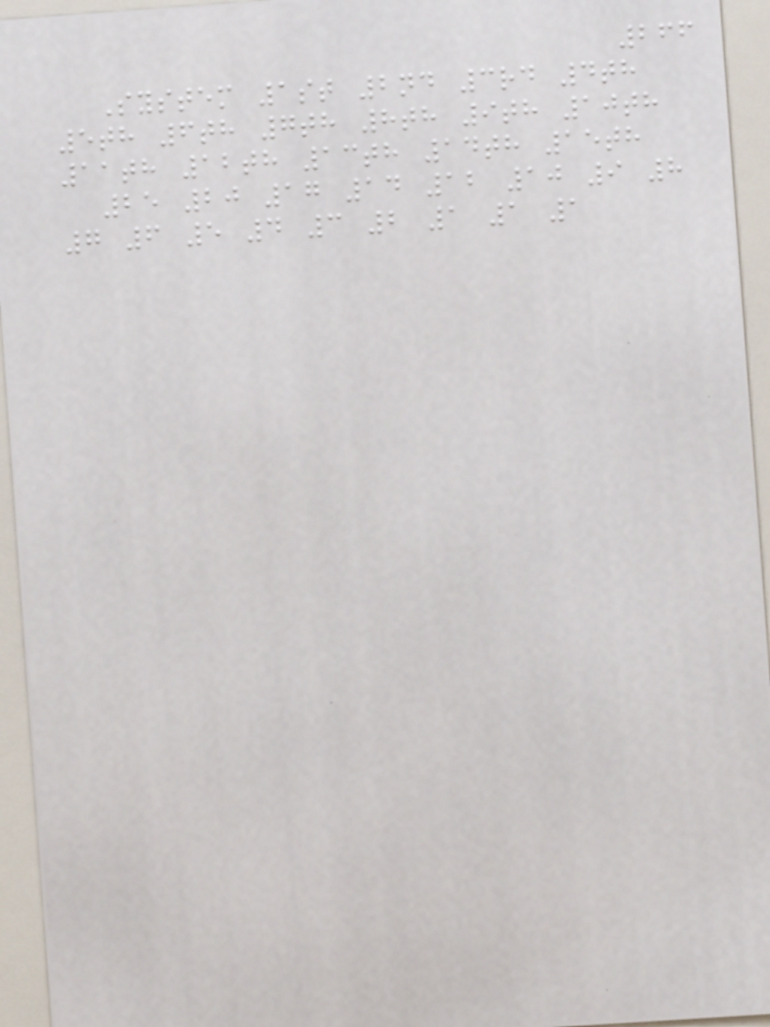266
System 1st 2nd 3rd 4th
5th 6th 7th 8th 9th 10th
11th 12th 13th 14th 15th
25 20 17 14 12 10 9 8
7 6 5 4 3 2 1 1 1
